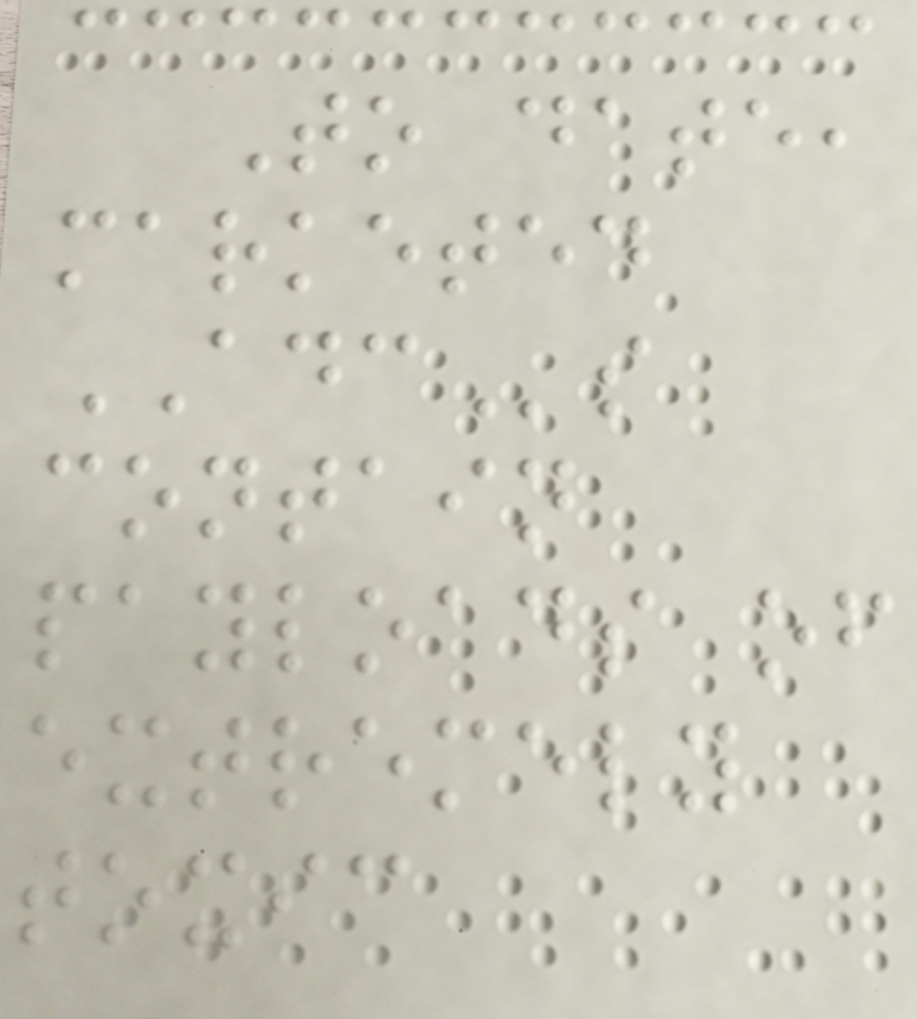To date,
marketed
ADCs
contain
payloads of
extremely
toxic
